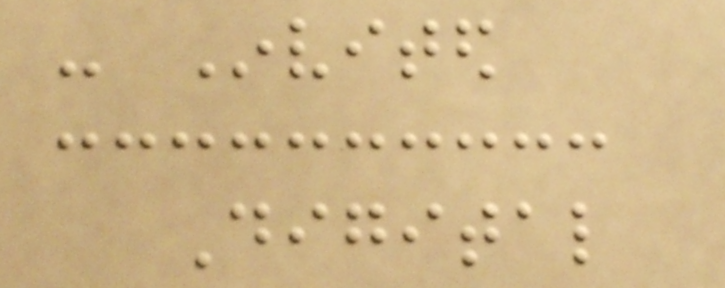- Invited
Digital
